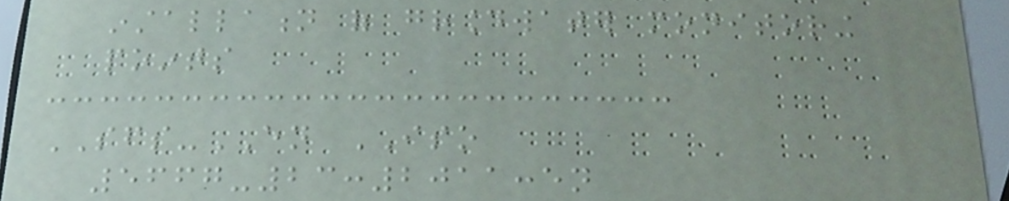installation of groundwater monitoring
points
SFS-EN ISO
5667-23:2011:en
